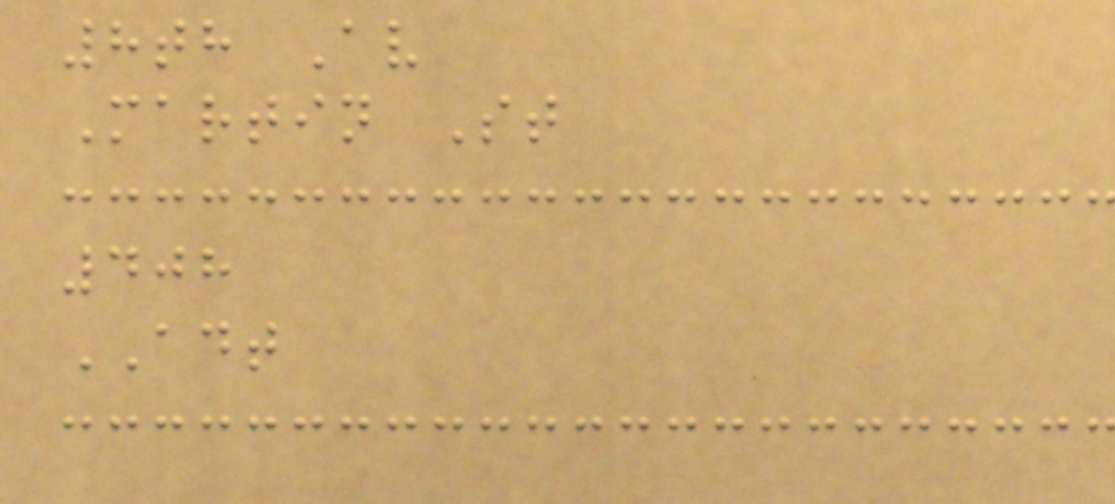8th Av
Martin St
408
ADT
